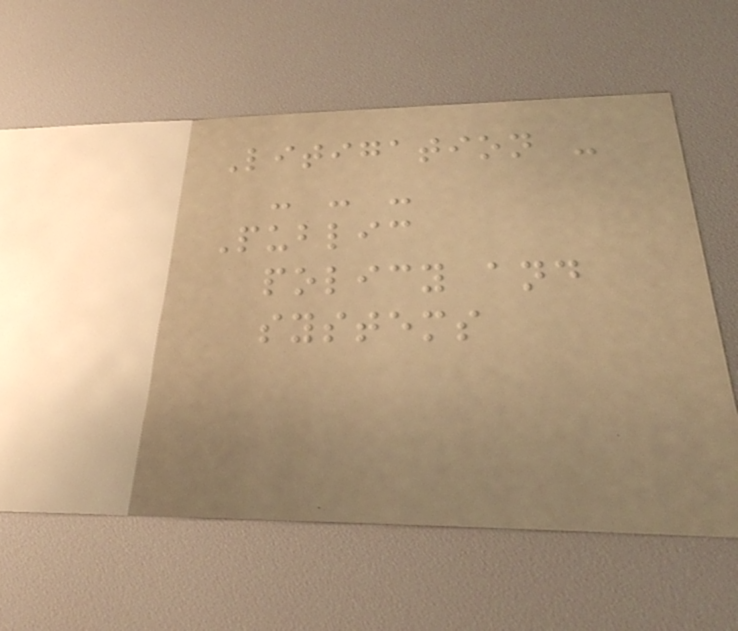Litigation -
- - -
Public
policy and
systems
